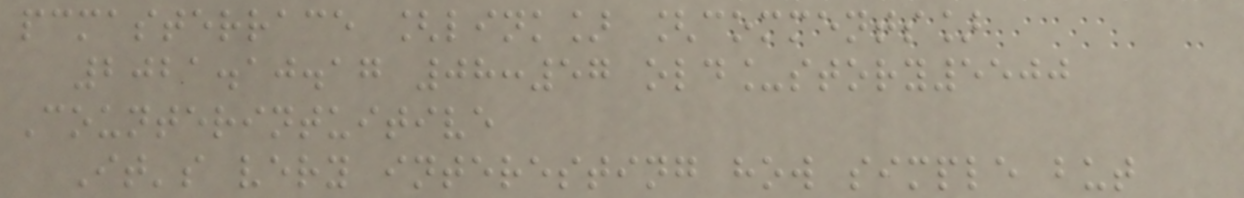pcmasterrace [link] [comments]
2021.10.17 08:57 old_story5500
Counterintuitive
It's very interesting how simple but
